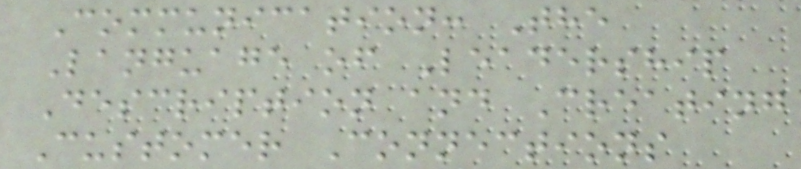Communication: The
Language of Leadership
Description and Creating
Customer Connections
